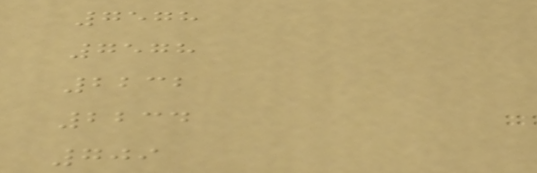7578
7578
2232
2234
709
